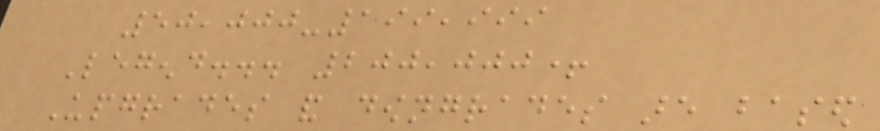50,000-199,999
Legend... 200,000+
Upgrades and downgrades are based
